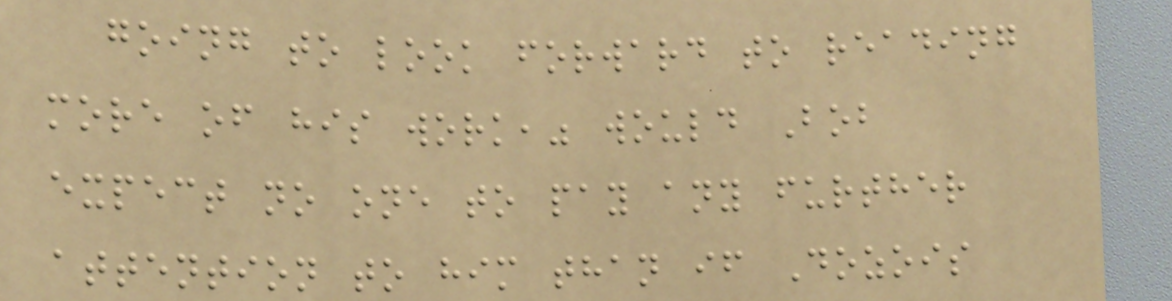going to look forward to reading
more of his work," would Bob
expect no one to pay any further
attention to him than if Dozois
